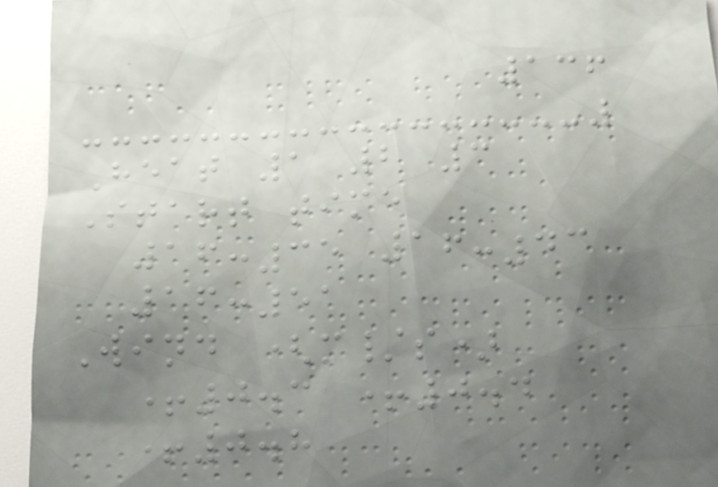136
Heat 1 2 3
Start time
16:35 16:43
16:51
Wind (m/s)
+0.3 +0.4
+0.8
